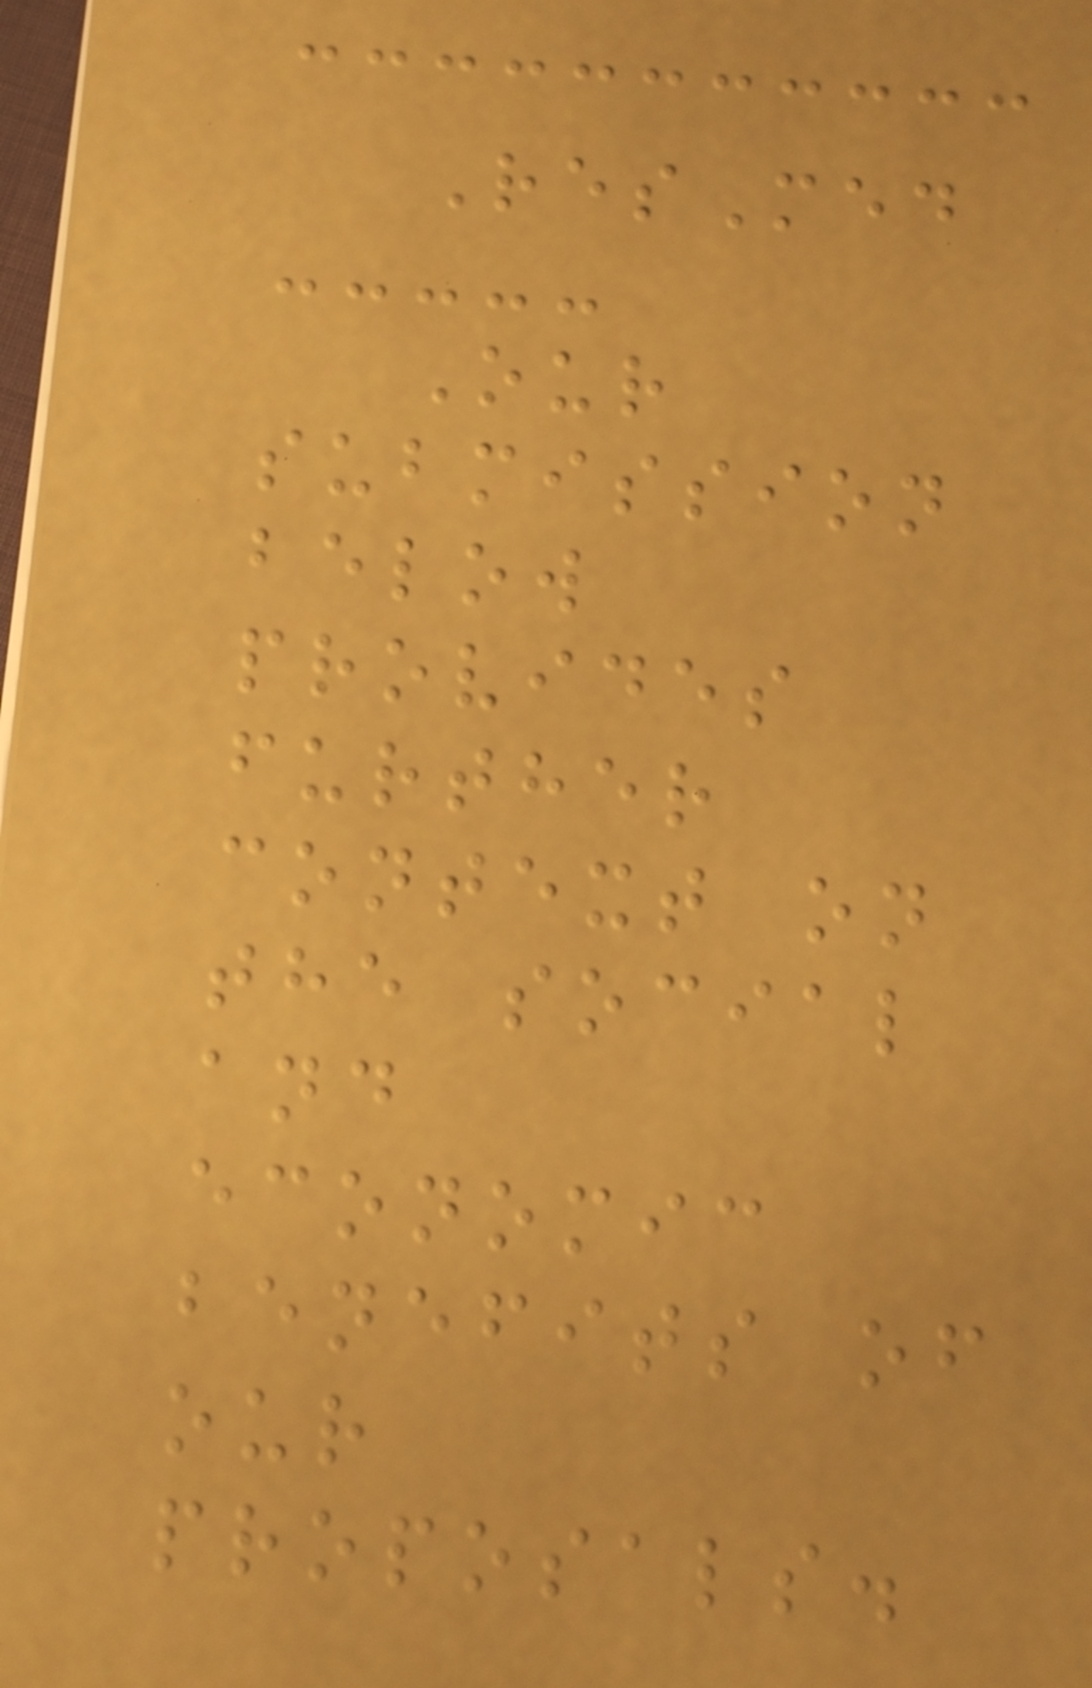ResMed
Our
submission
below
provides
further
context on
the social
and
economic
benefits of
our
proposals.
